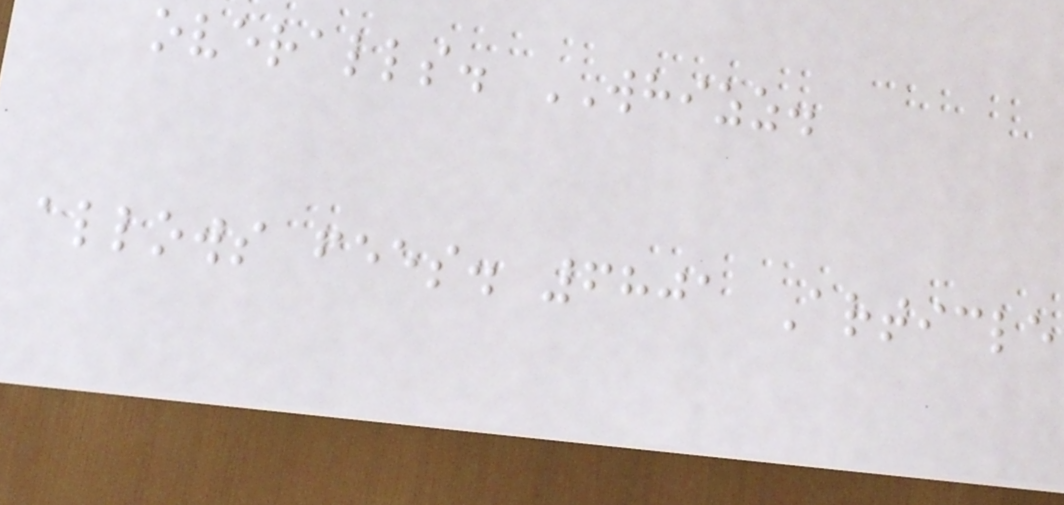overalls. WHIZZ.
allows fees. 6801 Article
